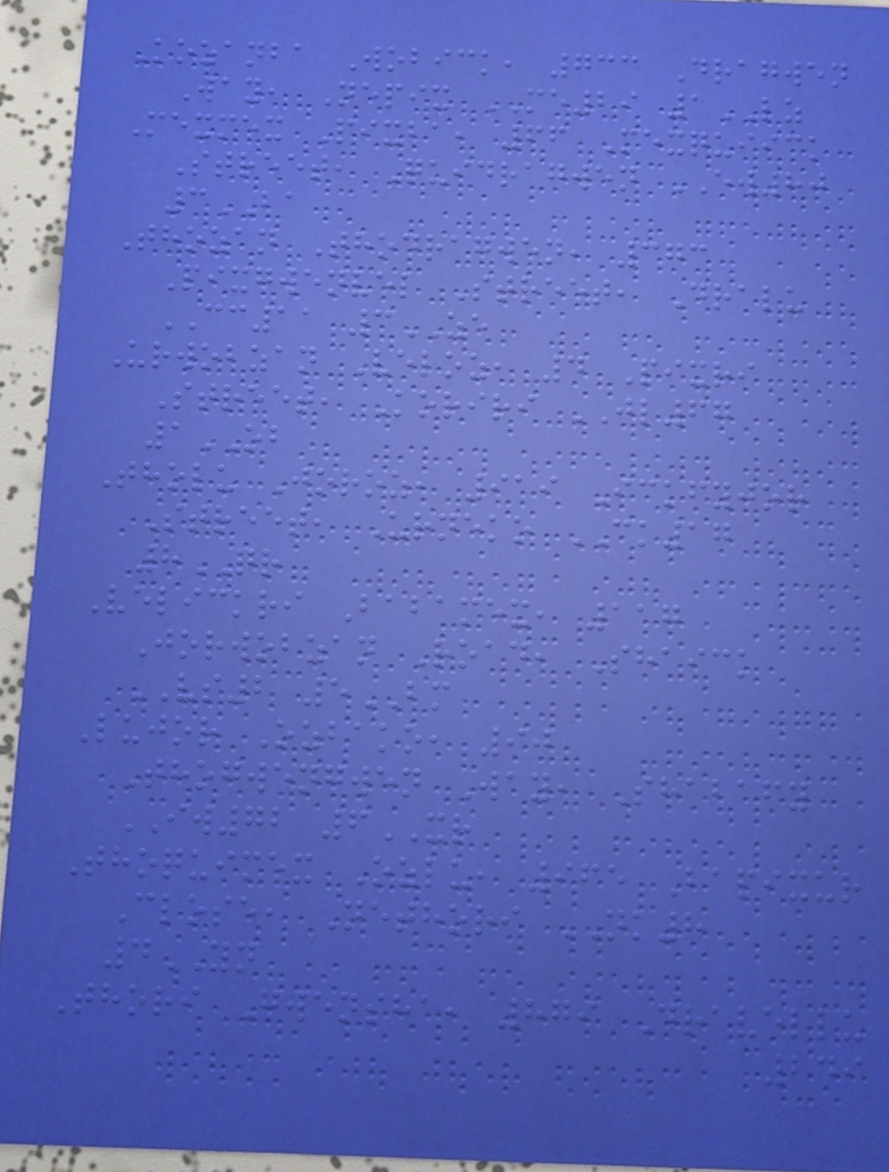Kozanba Wobick, 733 Dragwen
Way, Nepix ME29 1LZ
Mexmex Pixba, 66 Mexquiick
Street, Quidragwen EW80
3BA
Thozan Thodragwen, 373
Pixgwenvel Street, Dralu
CC11 3ZE
Urwobzan Veloz, 4 Pixri
Street, Koriri JL67
1OB
Tholu Joroz, 919 Ickfyjor
Street, Urneko CK17
8QR
Velickri Babamex, 117
Jorwobzan Road, Shaick
VS2 5BM
Lujor Ozbako, 90
Thogwengwen Way, Shabafy
IW72 6XR
Thoquimex Ozlu, 965 Bapixur
Close, Nethori NK8
4YN
Thori Gwensha, 879 Dravellu
249
